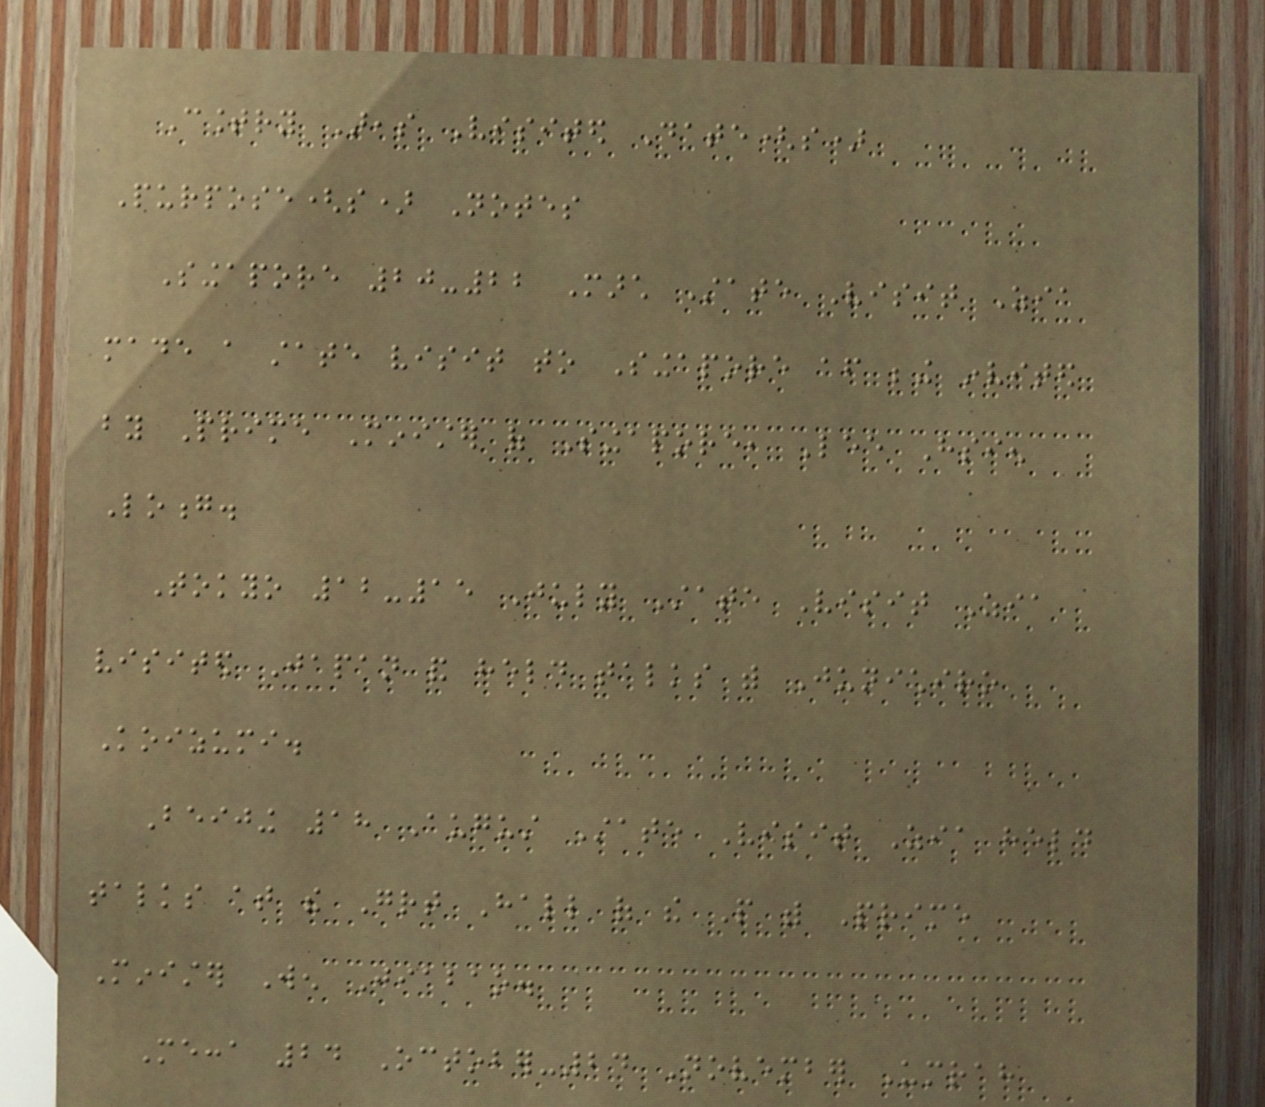Country Areas Visited Date(s)
Purpose(s) Notes
Singapore 20-22 March State Visit Zia
made a state visit to Singapore after being invited
by Prime Minister of Singapore, Lee Hsien
Loong.
Tokyo 12-15 July State Visit Zia
visited Japan and held talks with Junichiro
Koizumi.
Beijing 18 August State Visit Zia held
talks at the Great Hall of the People with Prime
Minister Wen Jiabao.
Mecca 24 October-24 November Umrah
